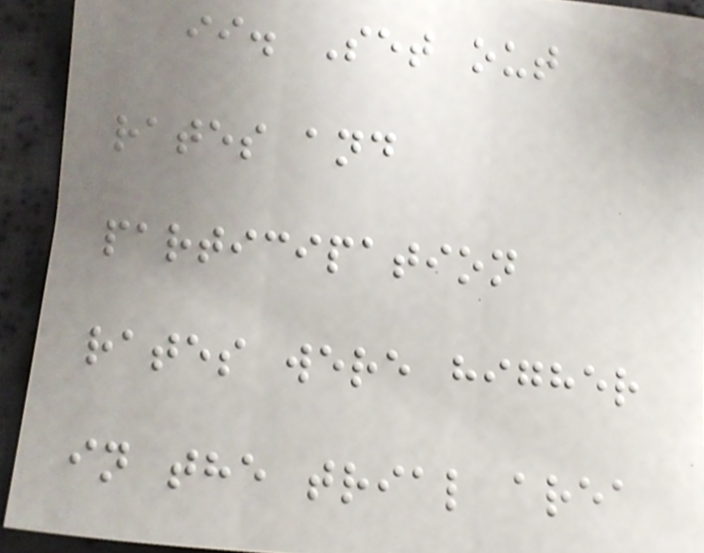ii. Set out
rates and
participation
rates were higher
in the trial area
